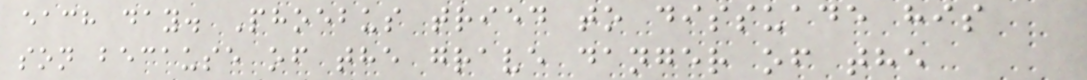each day. Phoebus tried to dissuade his
son because of the grave danger of the
